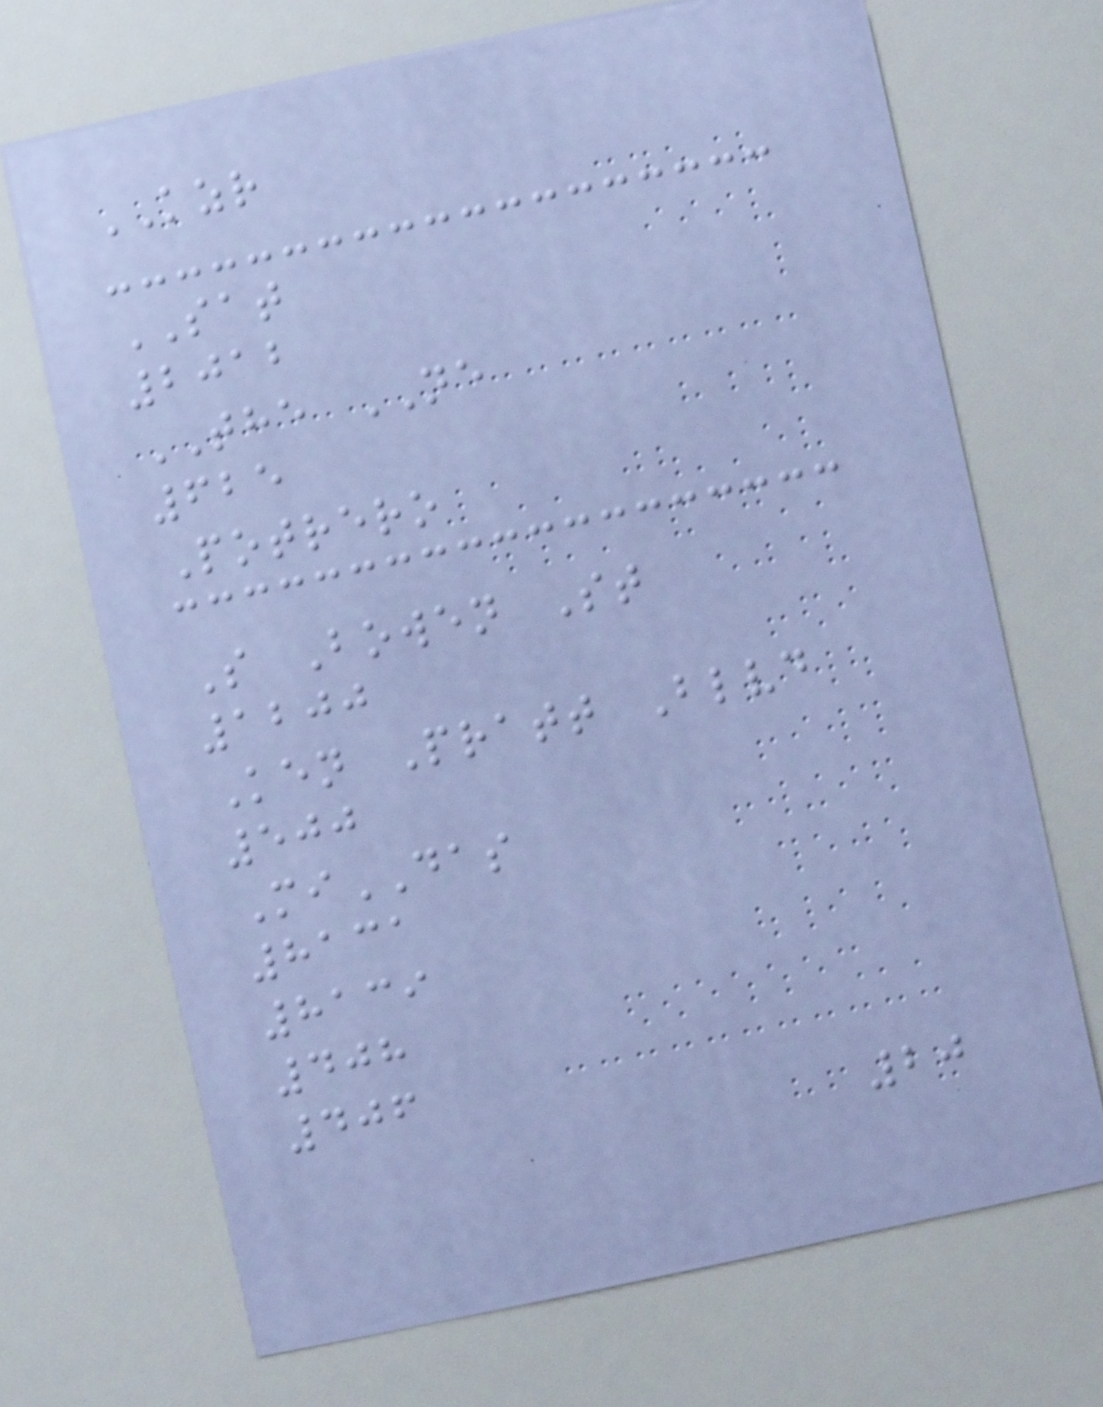KZR
SAT
2012
THE NE
625
Potrero
S Bowen St
1200
Ken Pratt Blvd
500
MiDAS
8131
8139
408
406
20
